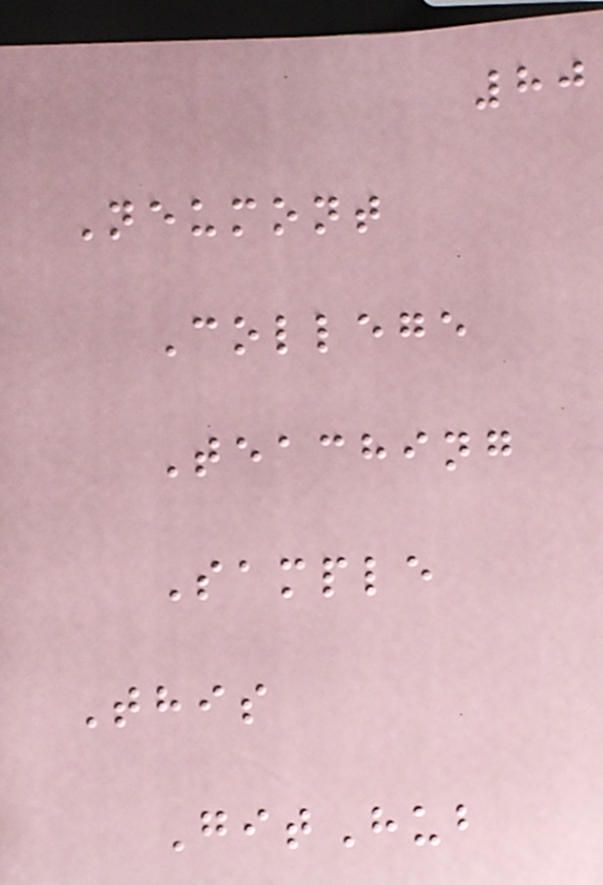80
Neumont
College
Teaching
Sample
This
GitHub
